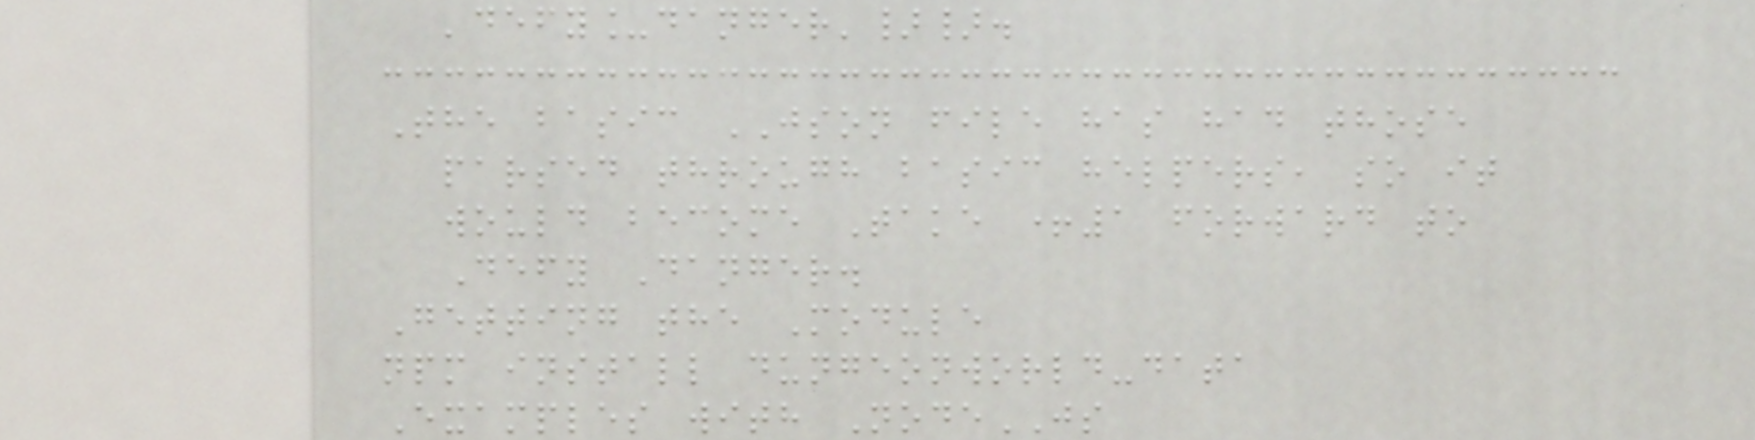'defy_danger'}}.
The basic JSON file has had those
parsed through basic helpers, so it
would become Take +1 forward to
Defy Danger.
Getting the Module
npm install dungeonworld-data
Examples with NodeJS
